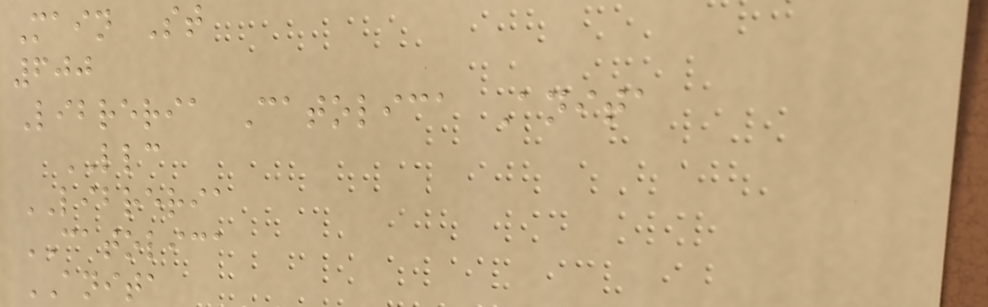Main St
600
Libreria Catolica Anita
LLC
LIBRERIA
CATOLICA
ANITA
